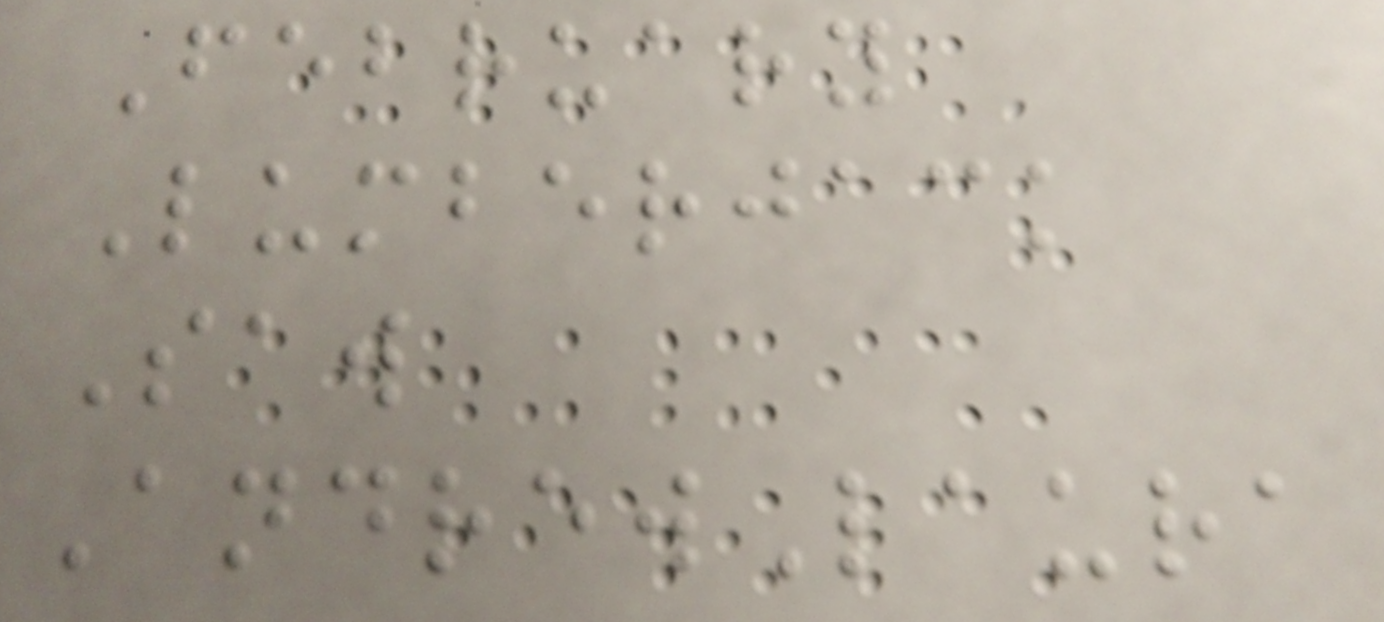February
Lumberjack
Saw
AndrewLaura
